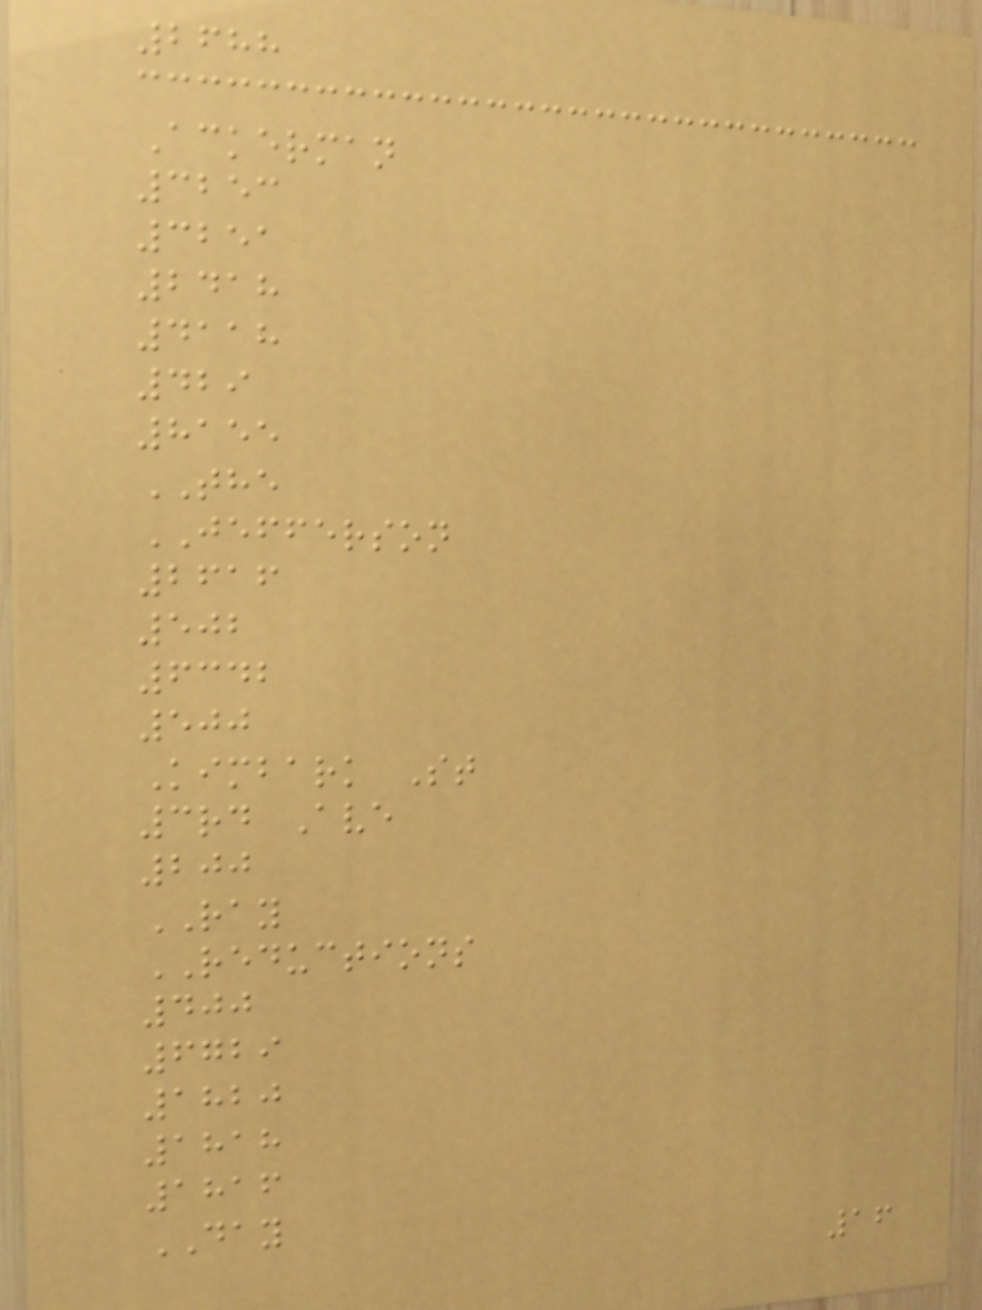2688
Ackerman
3253
3251
2418
4118
429
8155
THE
JEFFERSON
2616
502
6342
500
Kimbark St
3rd Ave
200
RAY
REDUCTIONS
400
6729
1820
1818
1816
DAY
16
